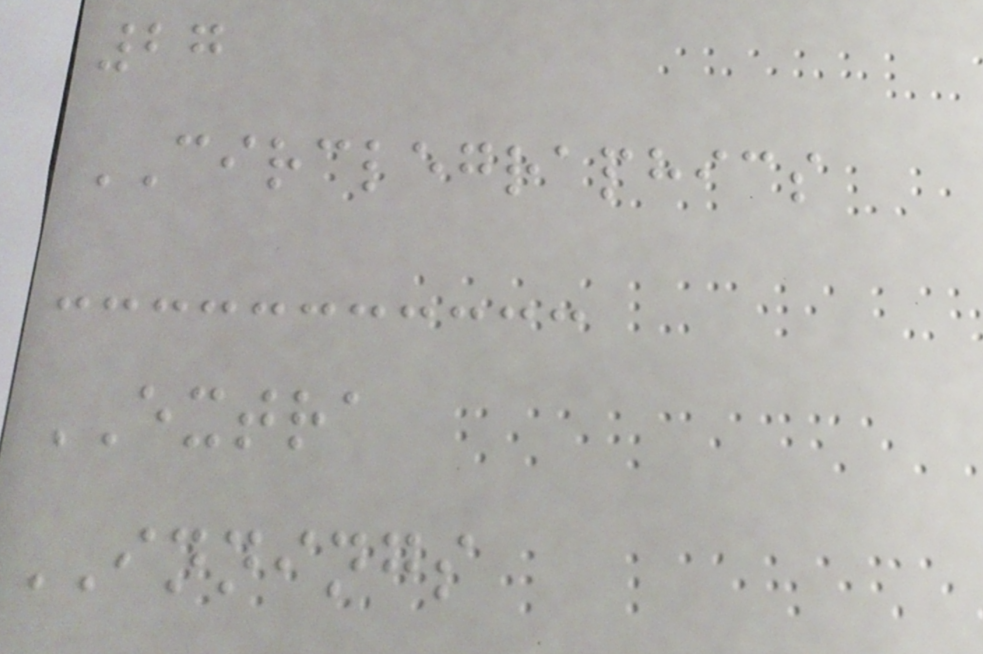27
CIRCLEGRAPHICS
EXTRA
INNINGS
